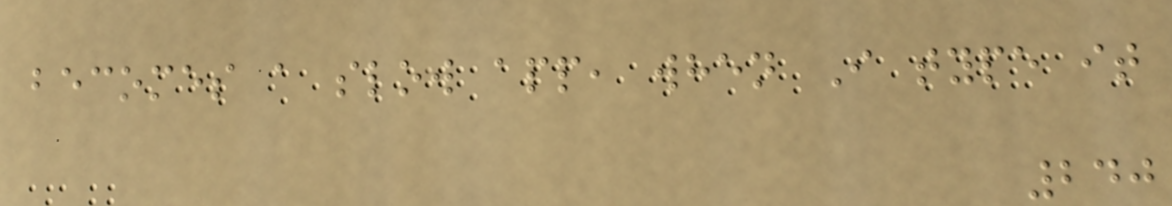becomes a slow app, when I type it
240
